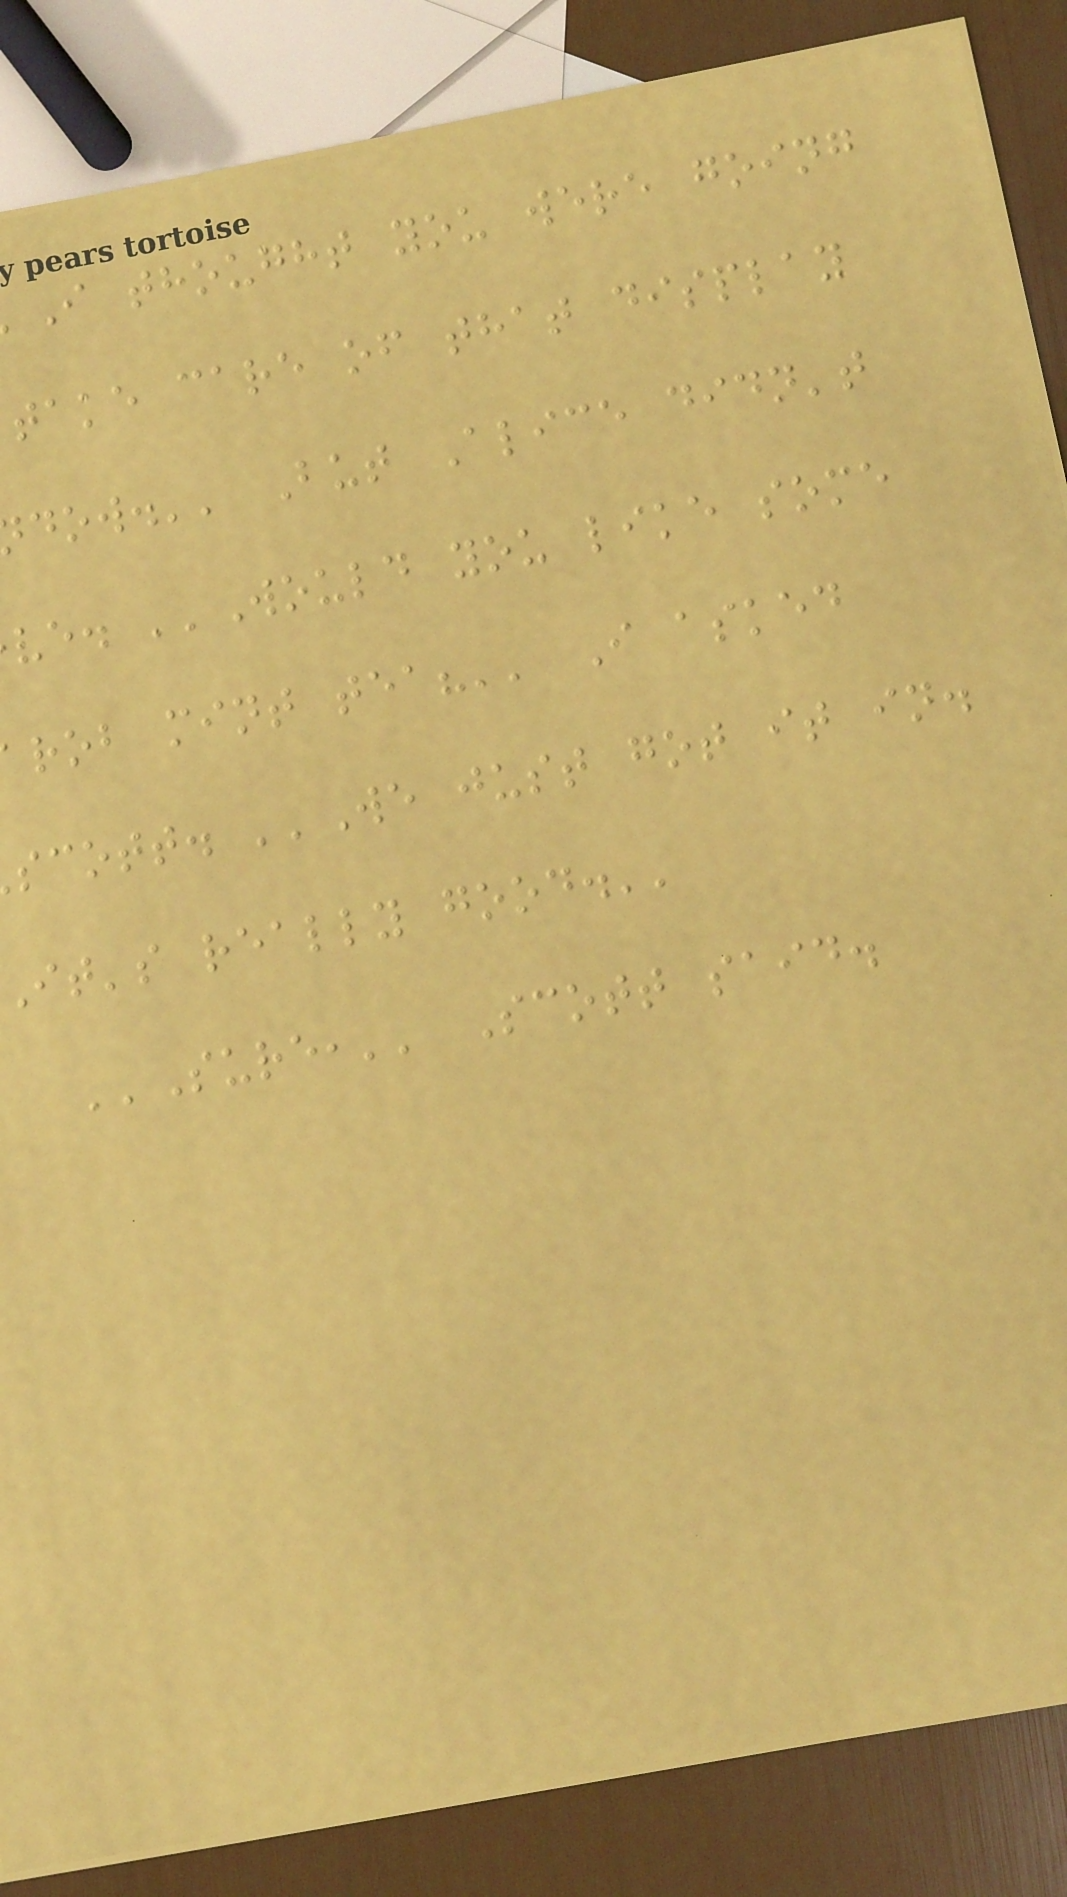I thought you were going
take care of that display
dow.'' But Alice didn't
ve. ''Would you like some
rob mint tea?'' I asked
scott. ''We just got it in.
it's really good.''
''Sure,'' Scott said.
